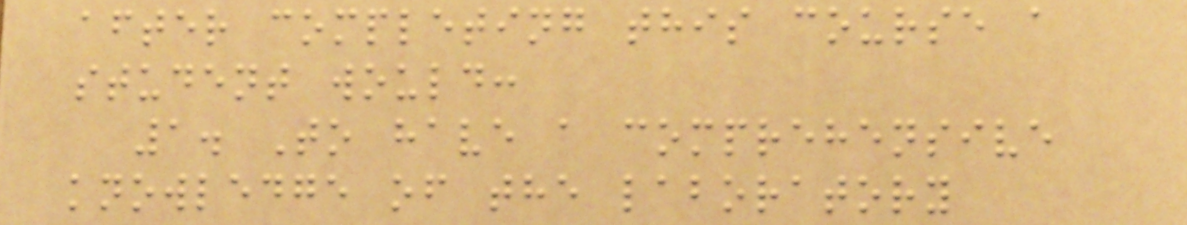after completing this course a
student would:
1. To have a comprehensive
knowledge of the laboratory
